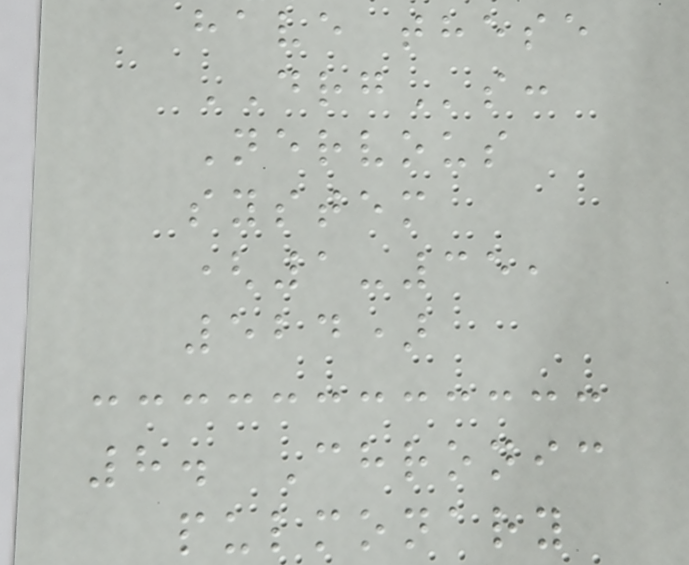have these
DRGs:
Nervous
system
(1-35,
524)
8. Chronic
pulmonary
